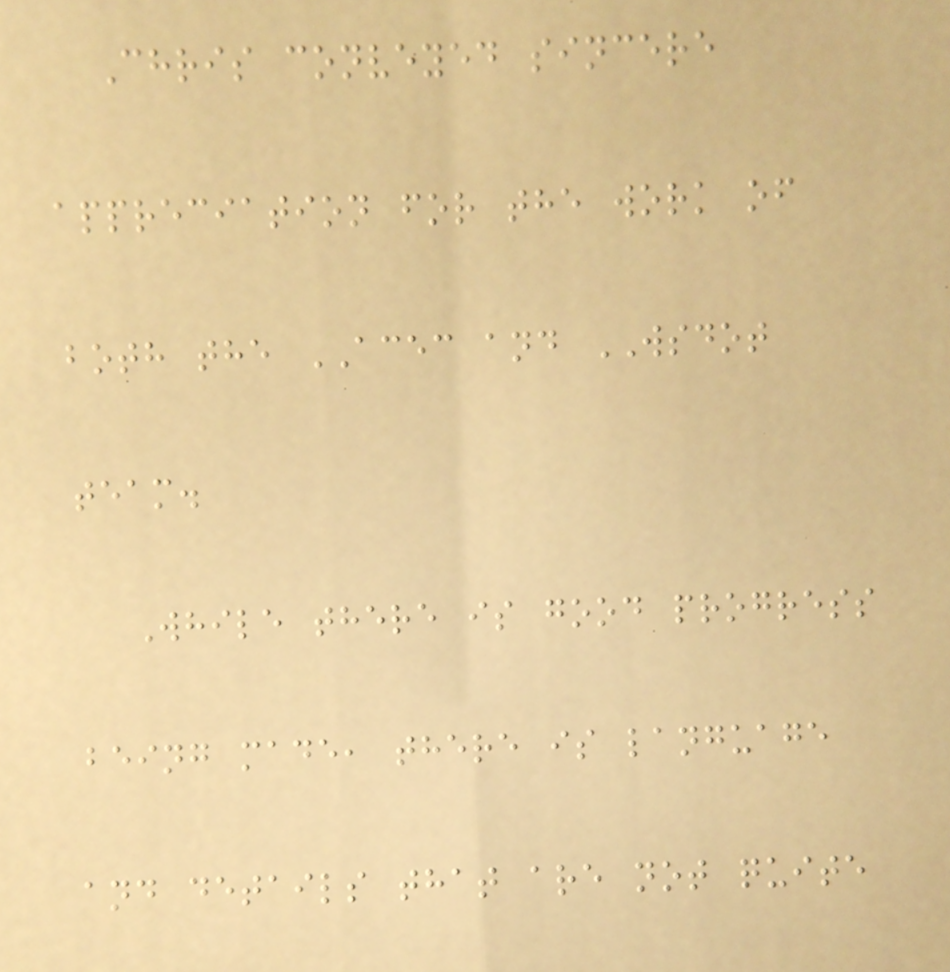Chris conveyed sincere
appreciation for the work of
both the ACEC and WSDOT
team.
While there is good progress
being made, there is language
and details that are not quite
